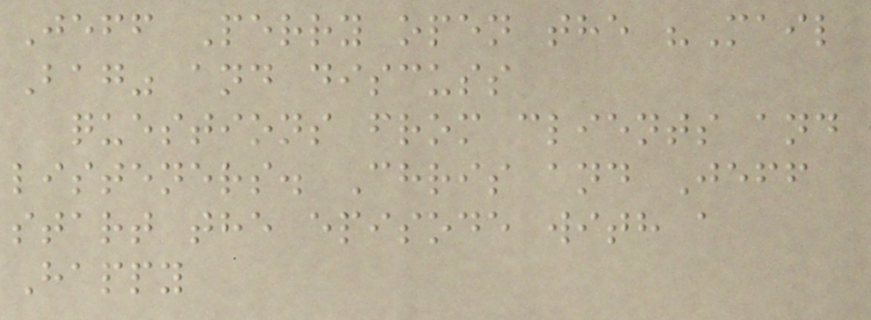Jeff Perry open the "Mail
Bag" and discuss
questions from clients and
listeners. Chris and Jeff
start the episode with a
Happy
